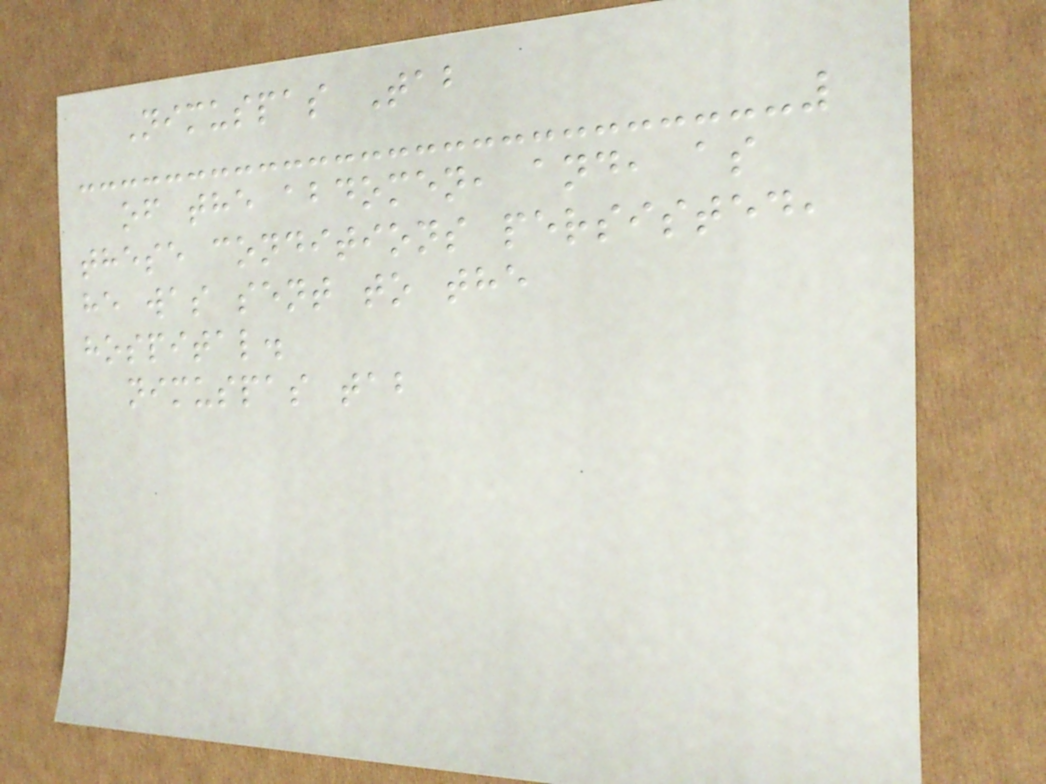Nimuspas Tab
of the abdomen, and, as
these conditions persisted,
he was sent to the
hospital.
nimuspas tab
